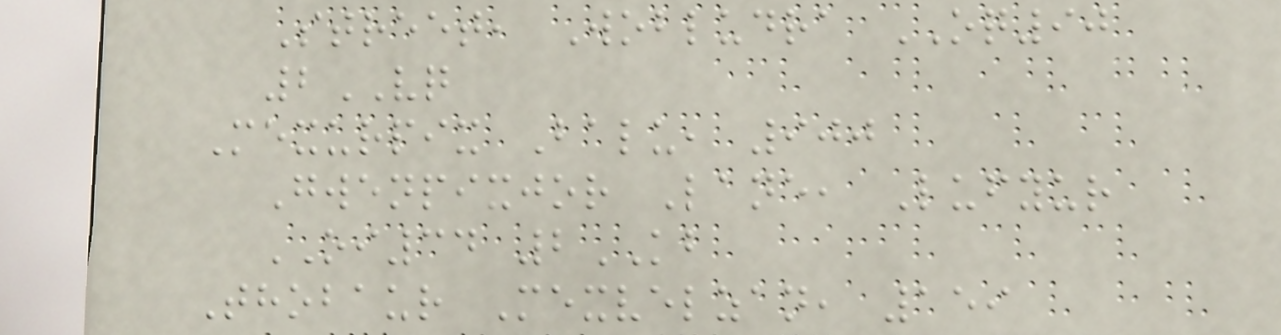Street, Wobludra OQ90
2VQ
Mexurpix Balu, 900
Gwenpixjor Lane, Lufyur
OI34 2KB
Thobaur Mexvelzan, 159
